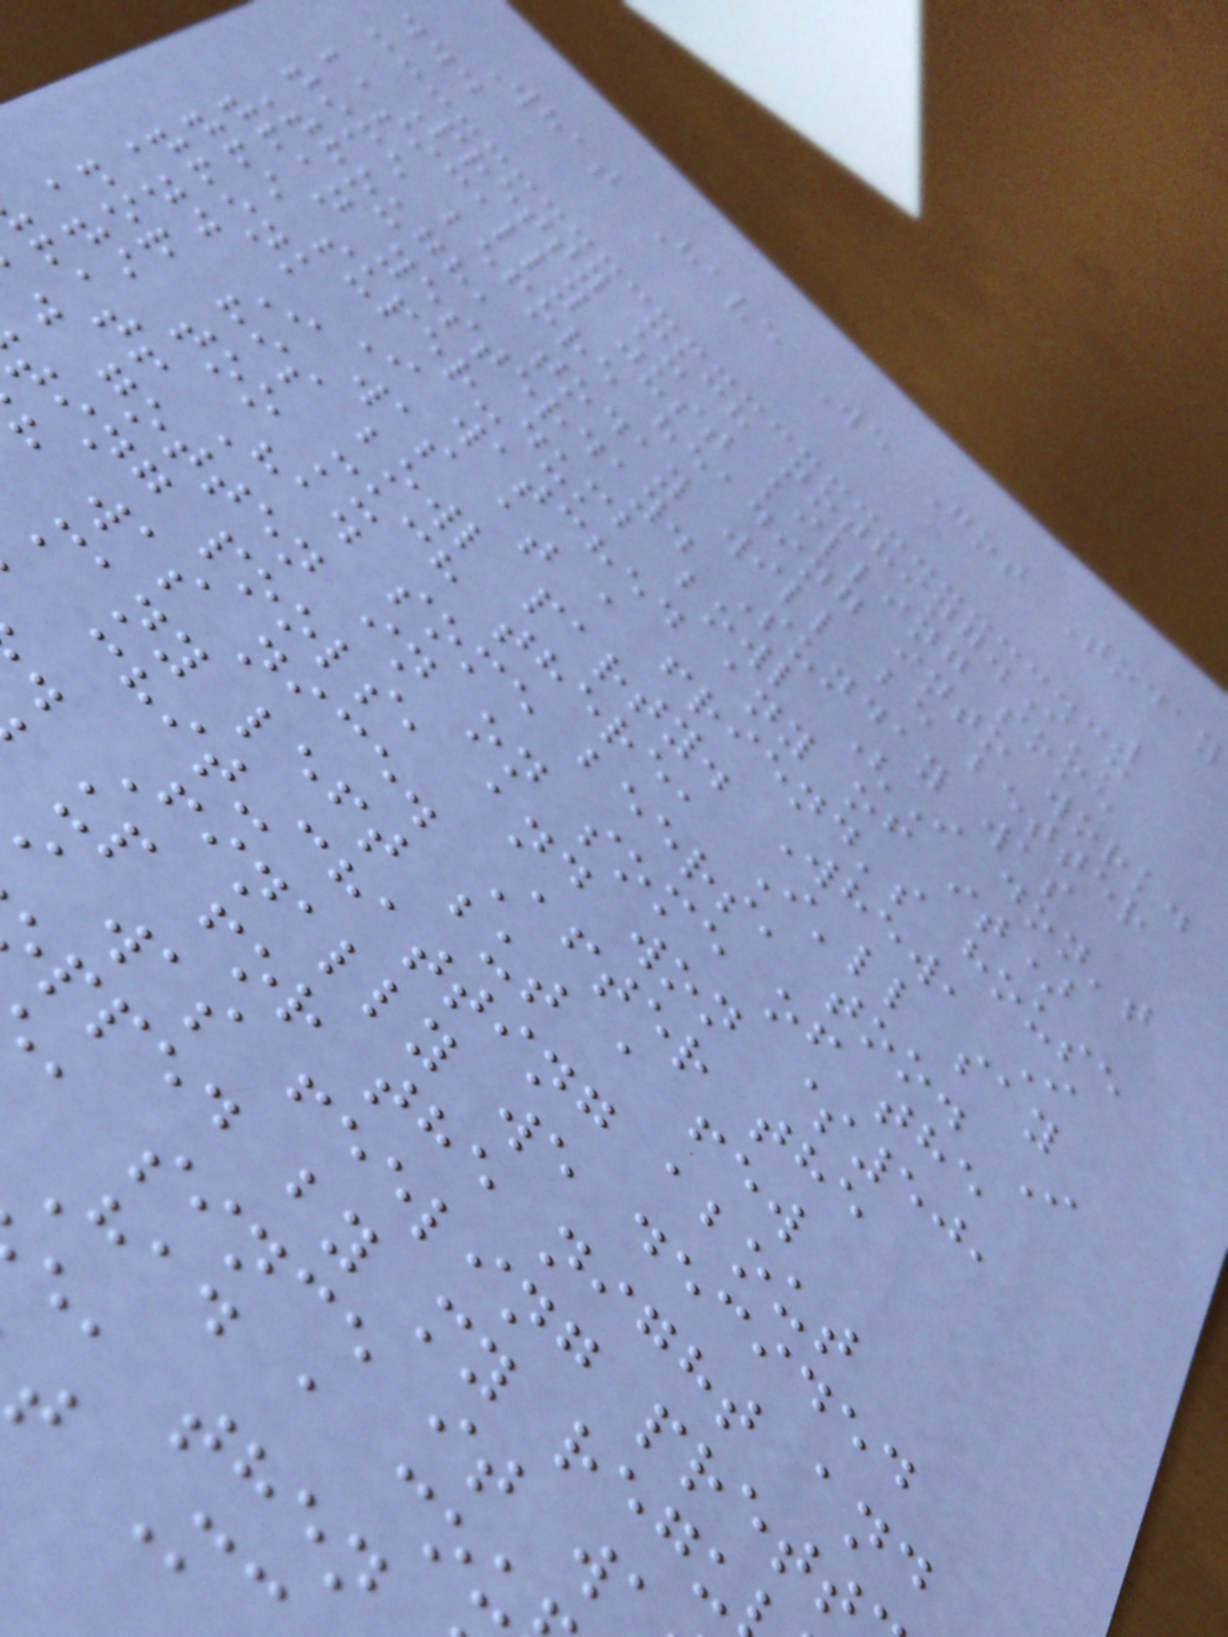What Have We Got Today
...
Pretty much nothing.I'm
basically just killing some
time before heading into work.
Though, today will be better
than yesterday. Sunday was
the super-dumb bowl (I don't
think I watched any of it)
and I was at a friend's house
for his bowl party. Whew, I
ate too much there, I'll say
hat! Had some beers, too. I
d gotten in on some of the
ting pools, and won $50,
was nice. After the
many left but a few
chit-chatting about
. Finally we decided
up for the night and
was feeling prett
pped by my regu
, since it w
Had a cou
